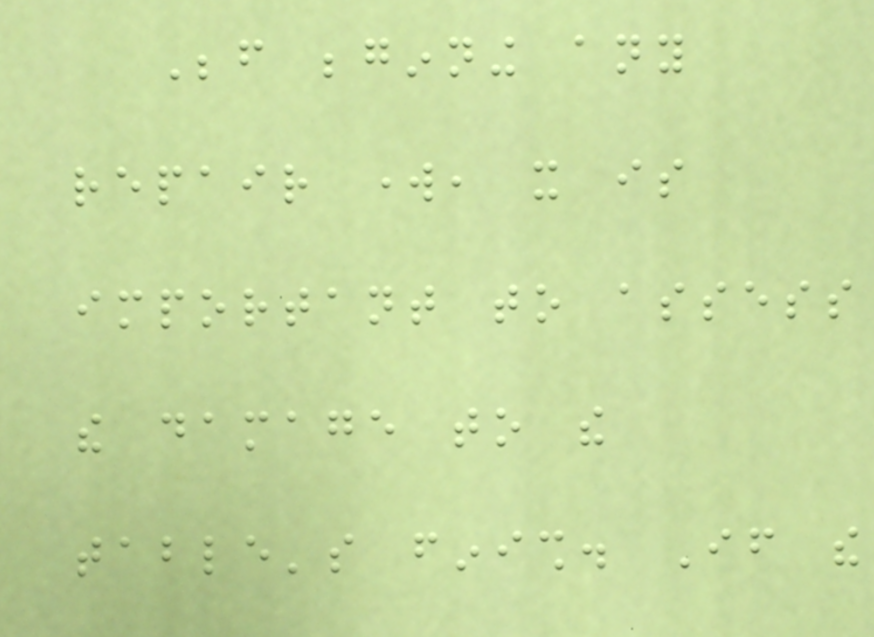Before beginning any
repair work, it is
important to assess
the damage to the
table's finish. If the
